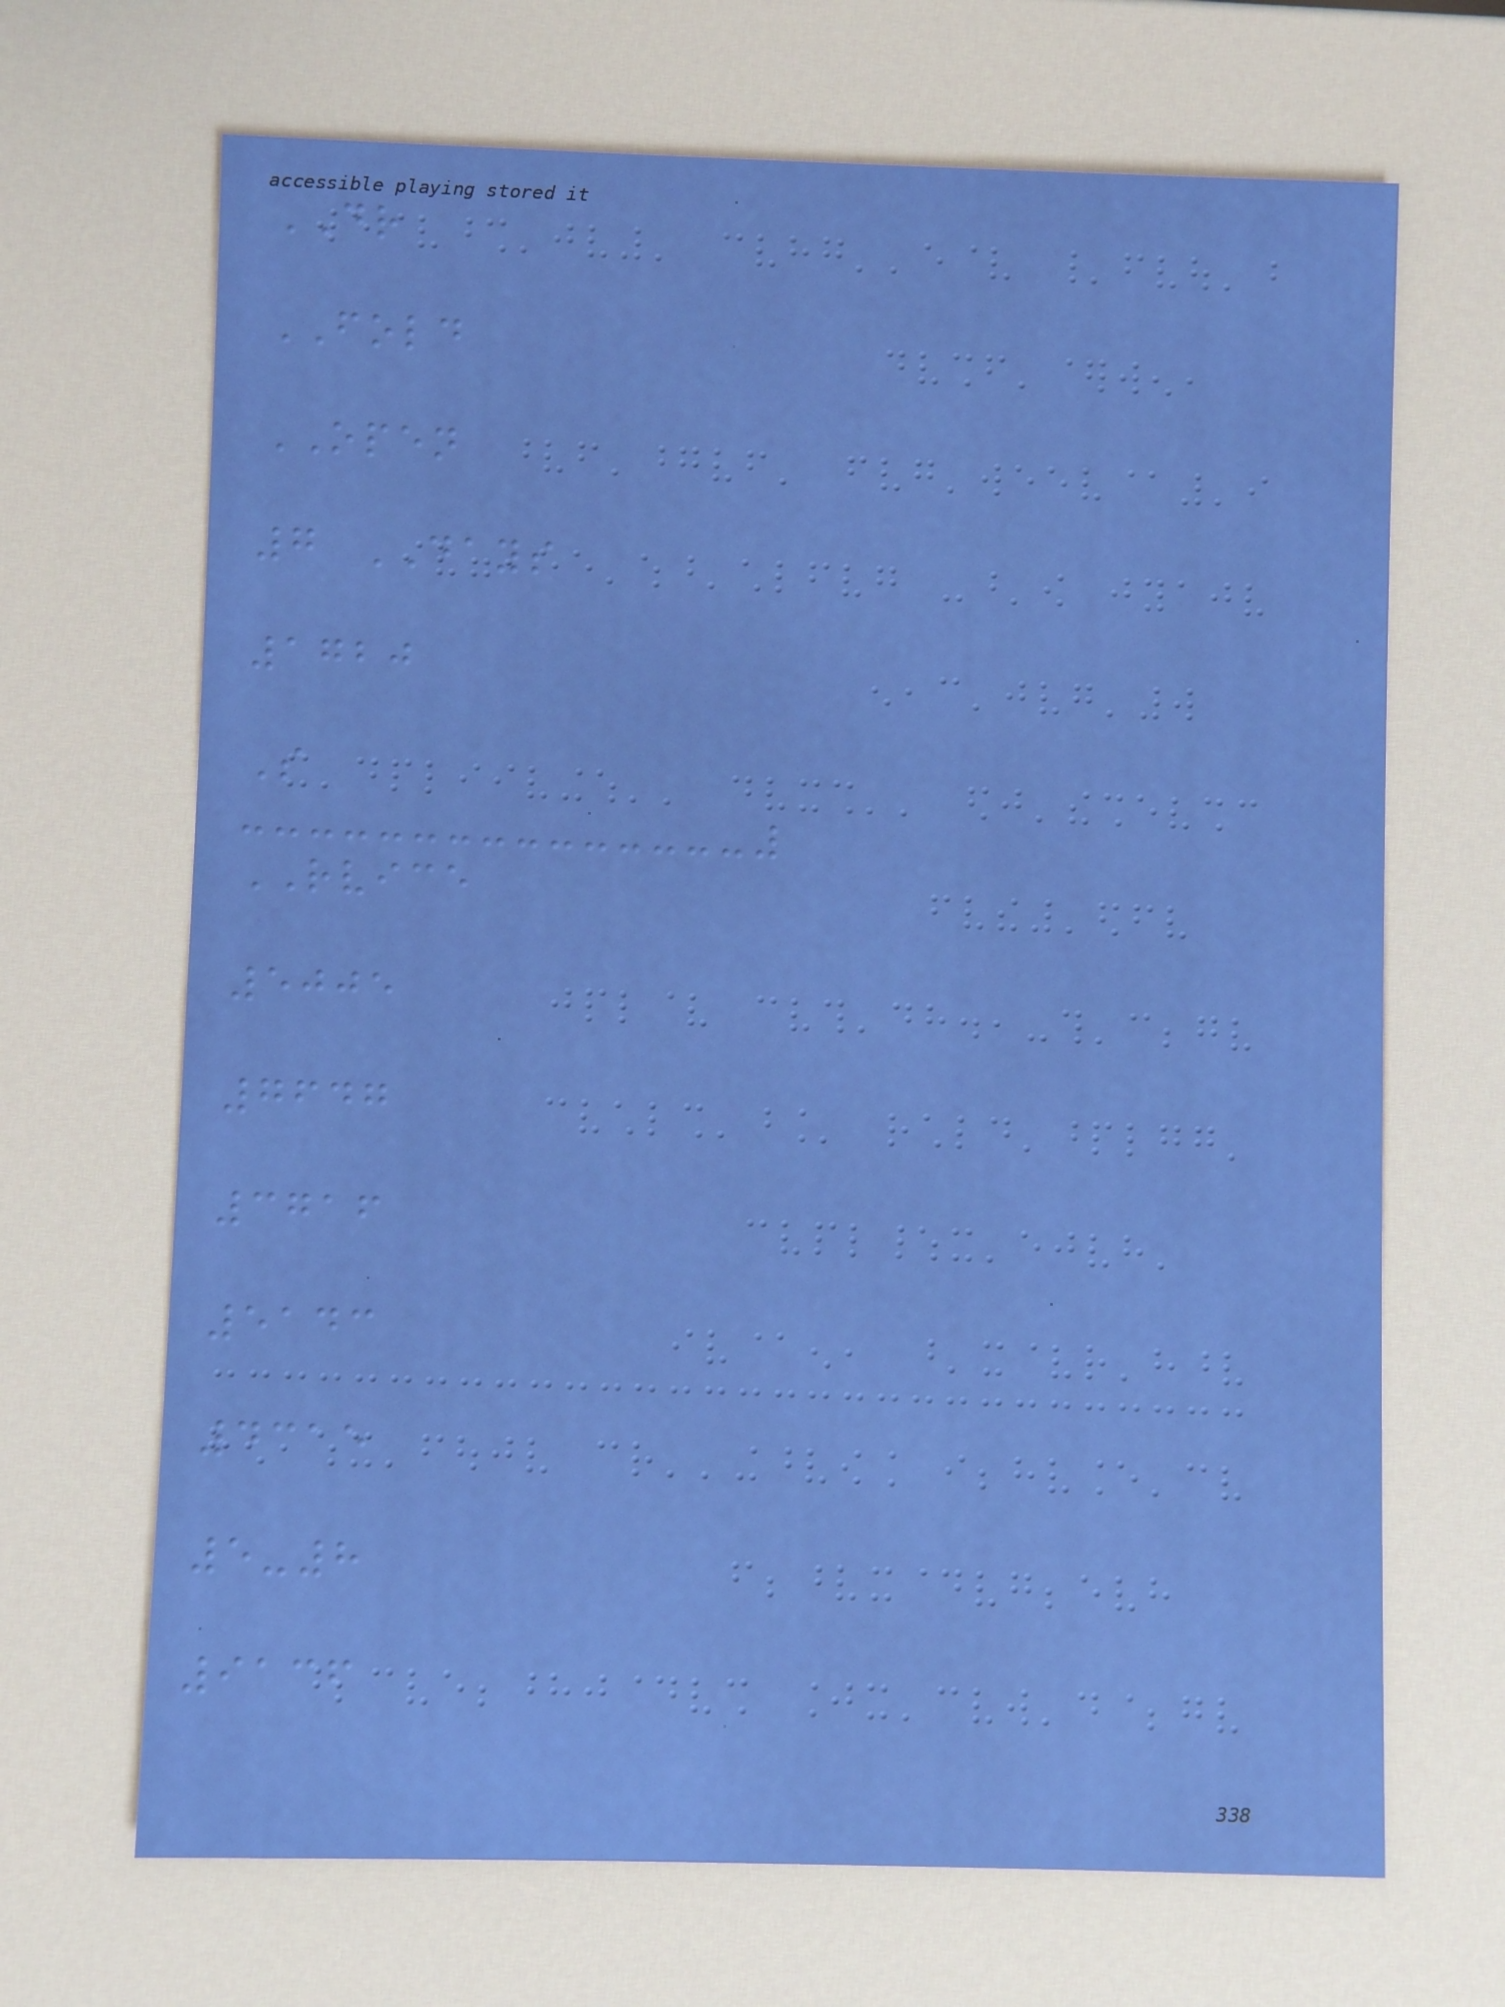DR
FOLD
OPEN
7 DAYS
1720
S
RVICE
5005
7647
3716
5143
4315
5-8
9136
